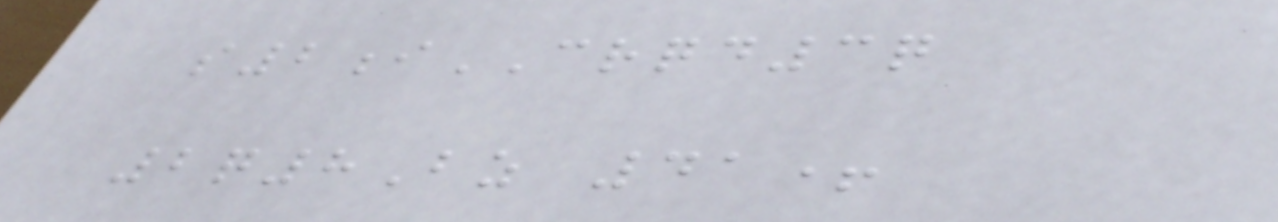s2iCRQD3q
2q8Bz 41+
